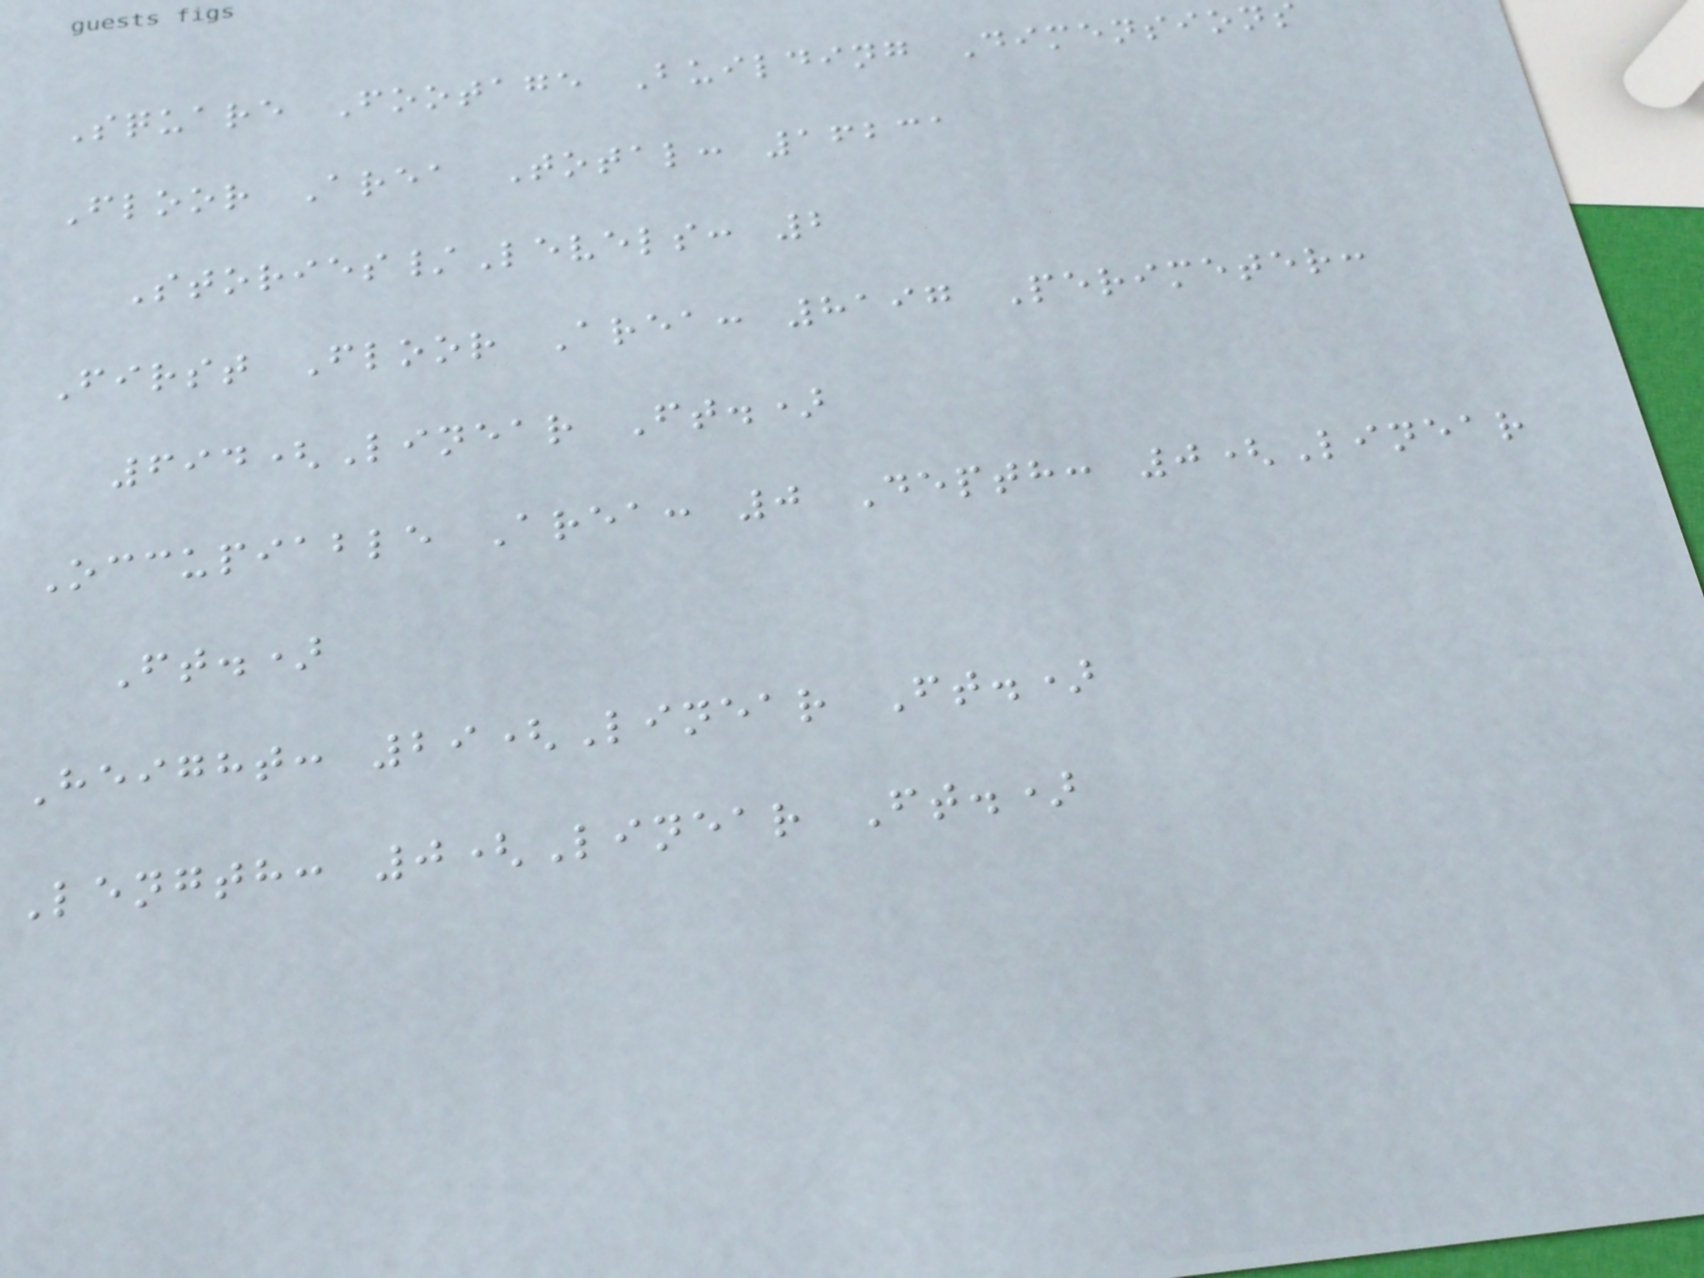Square Footage Building Dimensions
Floor Area Total: 16231
Stories/Levels: 2
First Floor Area: 8197 Perimeter:
694(Linear Ft.)
Occupiable Area: 0 Depth: 0(Linear
Ft.)
Height: 29(Linear Ft.)
Length: 0(Linear Ft.)
